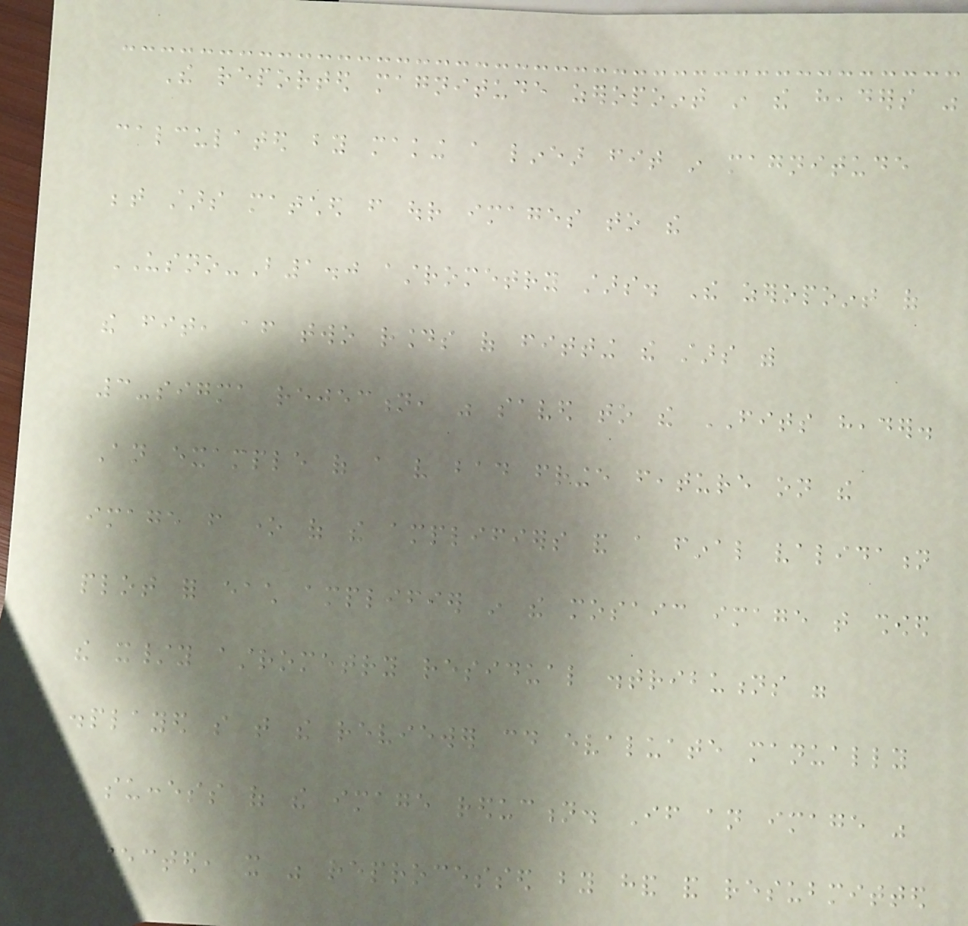The reported magnitude zeropoint in the headers was
calculated by making a linear fit in magnitude
between stars matched from our images to the
USNO-B1.0 astrometry stars. The zeropoint of
the fit, after two rounds of fitting the stars with
3-sigma rejection, was saved to the FITS header.
An example of a very bad fringe feature on the
image from one of the amplifiers and a final validation
plot for each amplifier in the mosaic image that showed
the x/y astrometry residual distributions were
displayed so that the reviewer could evaluate manually
the success of the image reduction. If an image was
rejected, it was reprocessed by hand and resubmitted
